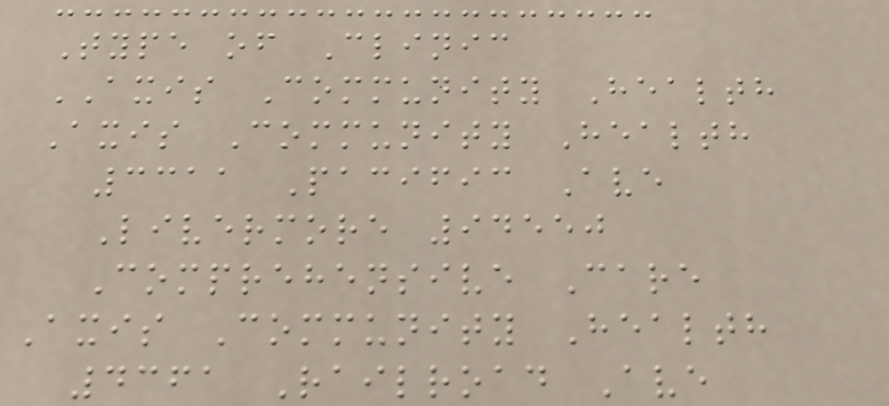Type of Clinic
AXIS Community Health
Axis Community Health
3311 Pacific Ave
Livermore 94550
Comprehensive Care
Axis Community Health
4361 Railroad Ave
